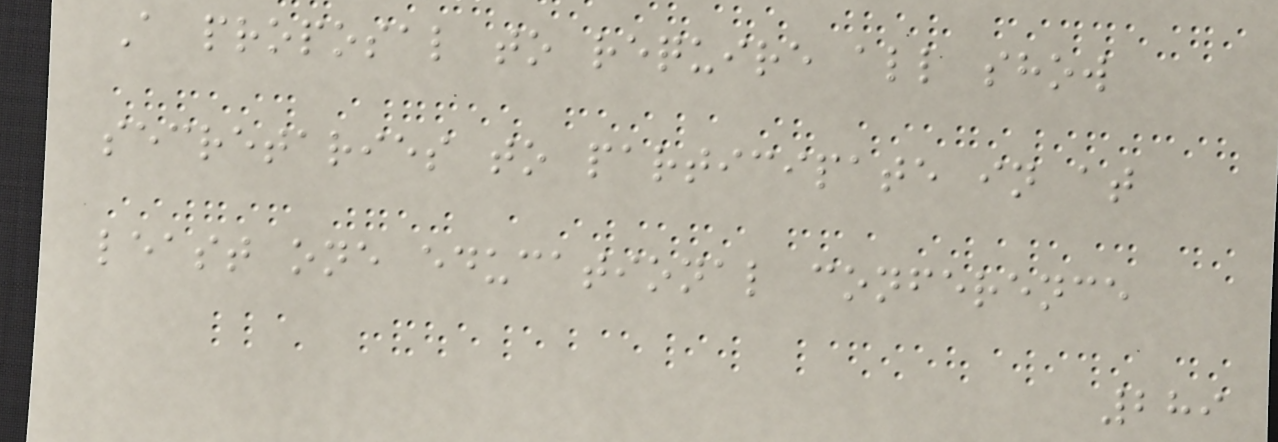A proposal to require all show
secretaries to participate in at
least one educational conference
289
